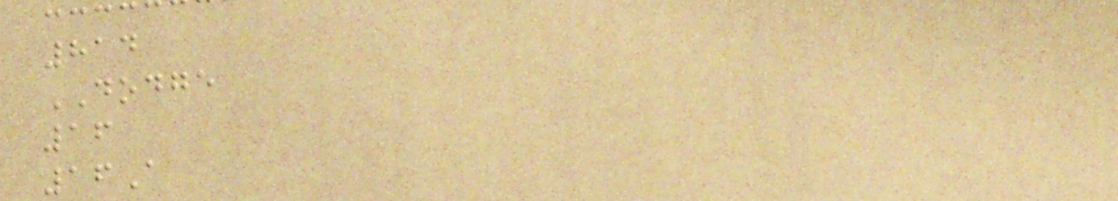814
DODGE
16
16A
